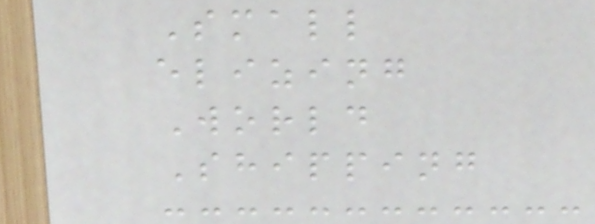Small
elizing
World
Shipping
